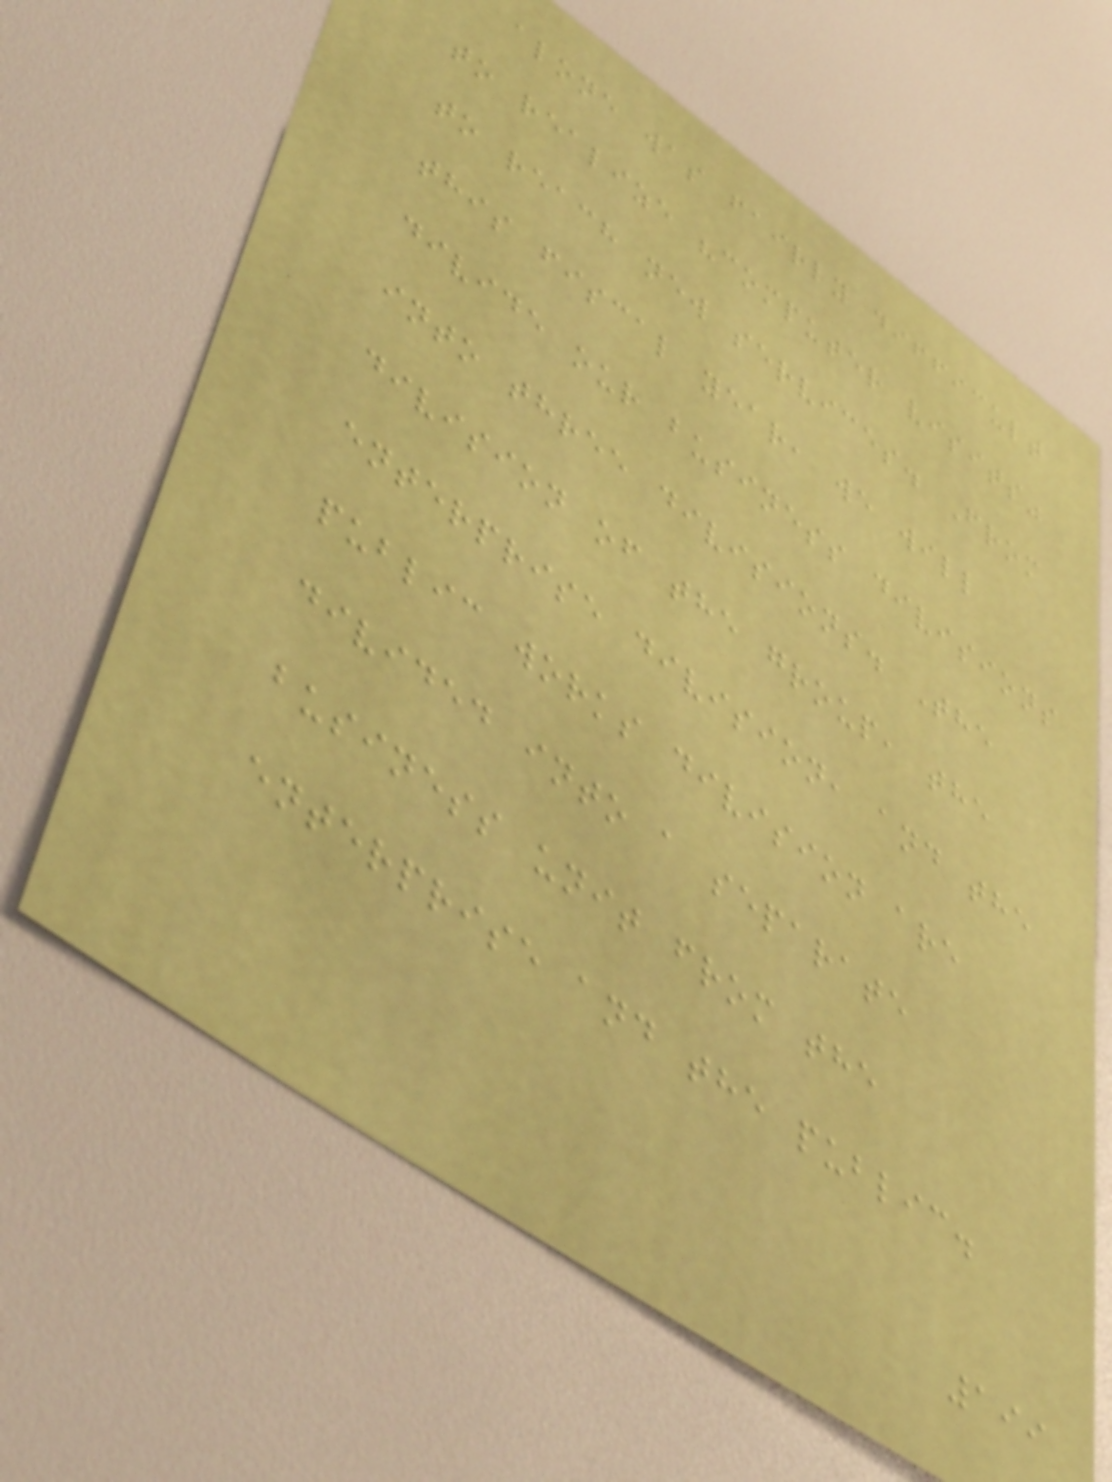alone was fairly difficult
to realize "computer visits"
to reach new services. From
this fiscal year, we will
divide our business divisions
into three divisions. The
division of the group, the
enterprise division, and the
public works division are
divided into a separate
business unit from the
enterprise and the public.
199
